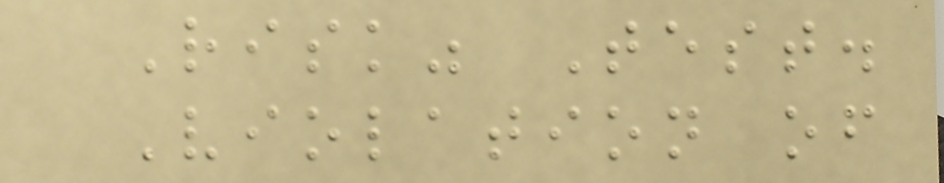Risk" Test.
Violation of
